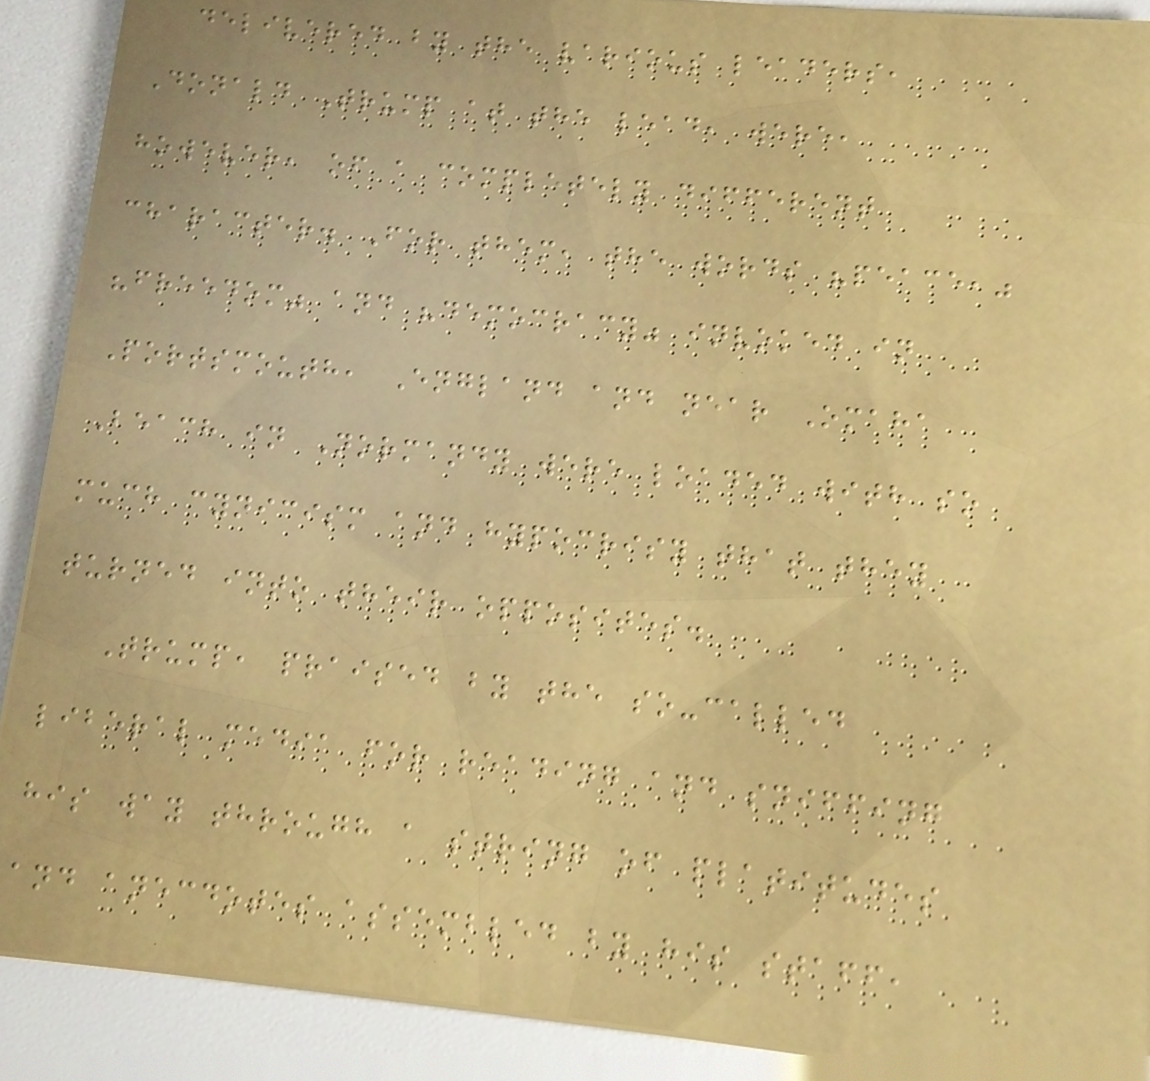delivered by the various leaders,
Donald Trump at the lead, were,
however, of a completely different
character. For them, the words "peace,"
"freedom" and "democracy" invoked in
Portsmouth, England and near Omaha
Beach in Normandy were loaded with so
much cynicism and hypocrisy that they
turned into their opposites.
Trump, praised by the so-called
liberal media for reading and sniffing
his way through a string of platitudes
and anecdotes assembled by his staff,
